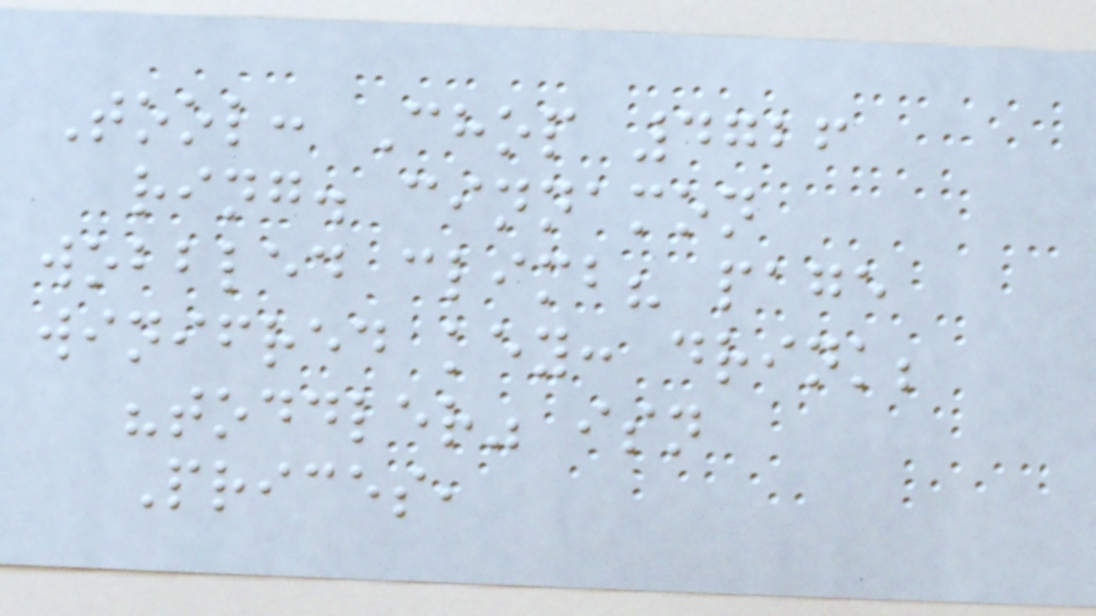Tool: Chop 4726
ring. cinnamon
wobbled climb? page
winifred key: drink;
"toddler" isn
Prices,
